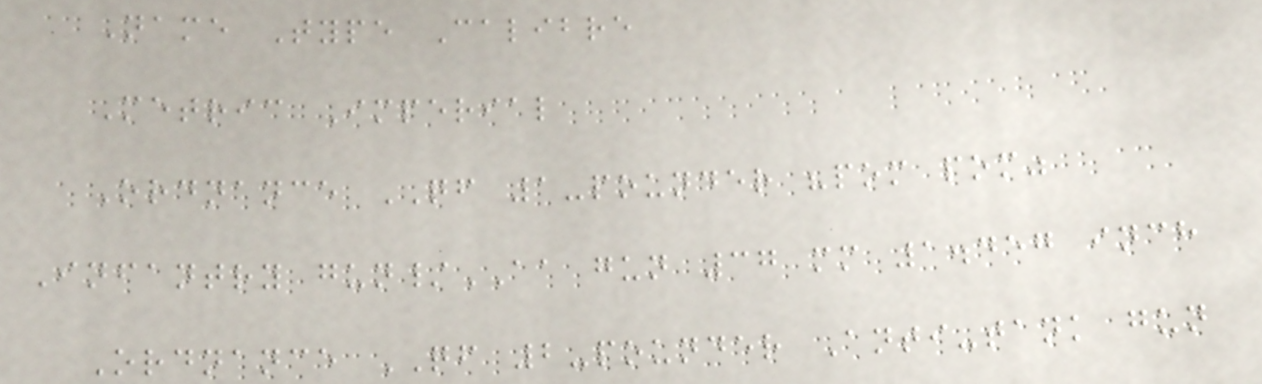Name Type Calibre
Metric Imperial
Ordnance QF 1-pounder "pom pom"
Infantry gun/AA gun 37 mm 1.457 inch
Ordnance QF 2-pounder Anti-tank gun
